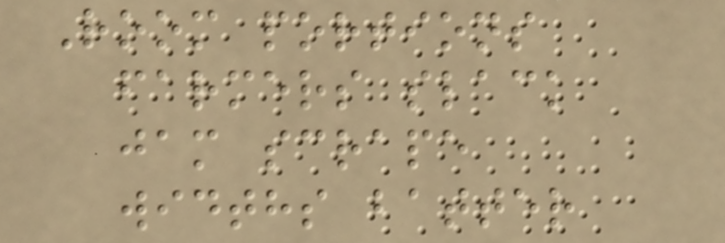Room portions
farmers slack
jam scrape
widths batter
